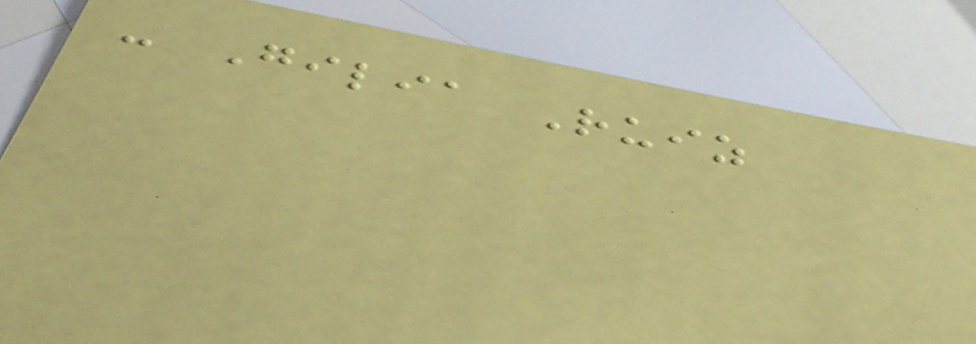- Gilia Ruiz
